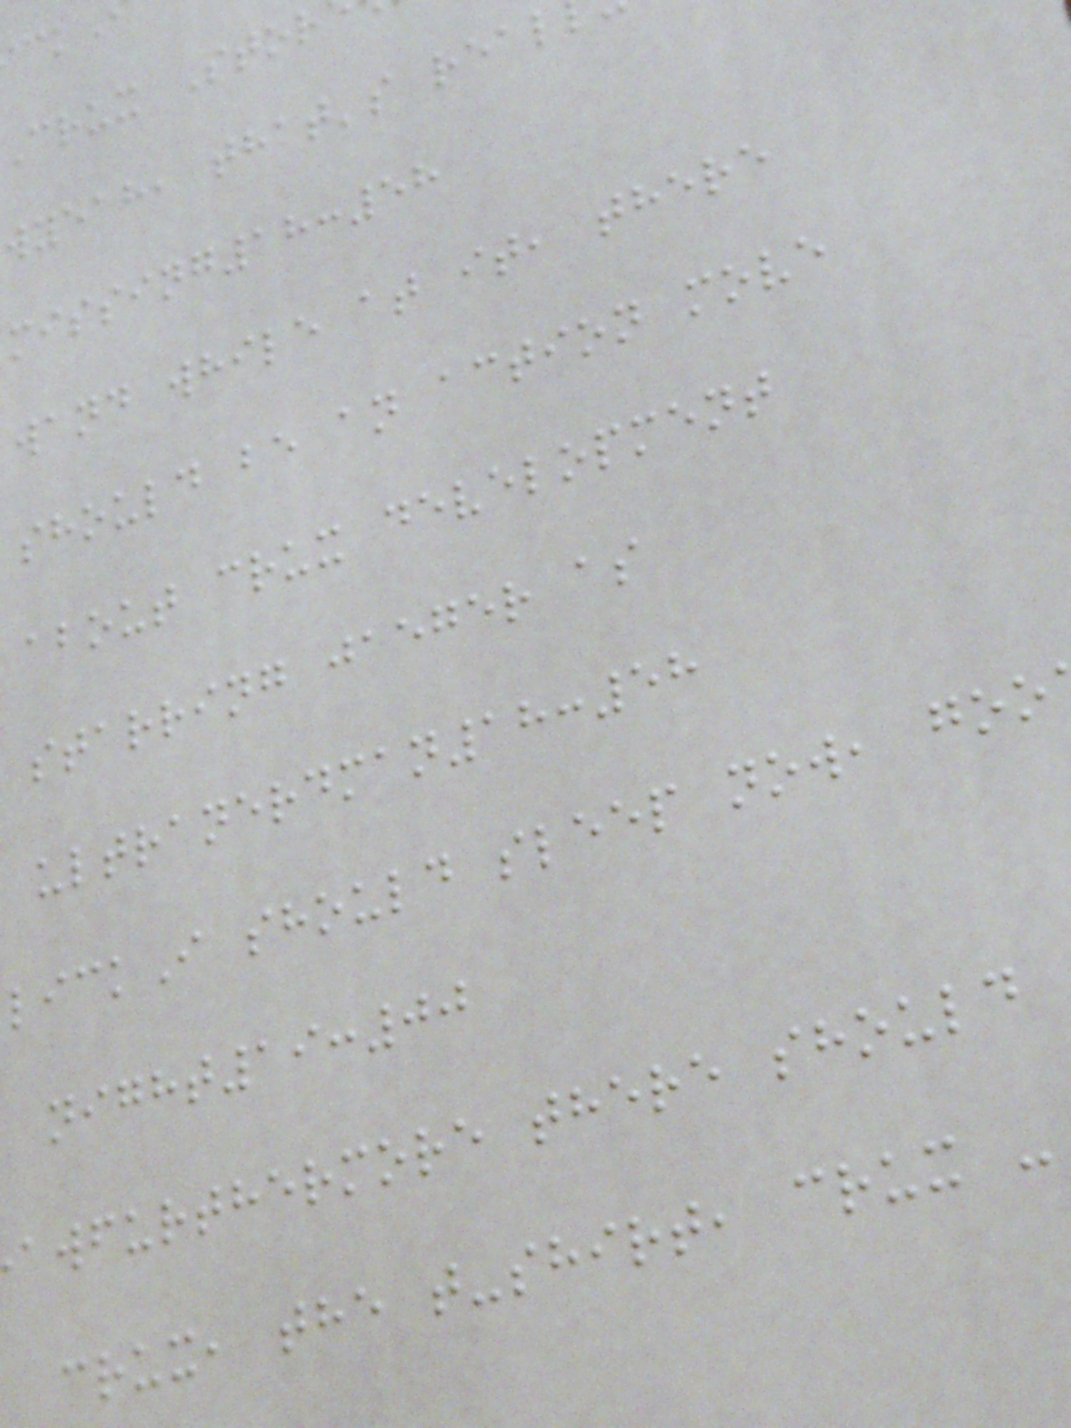crux Stor
wyeah, that's real
missing18:58
wand while at it, there
should be an action move
about crux development
starring jaeger as
ultranerdman18:58
lickI should sleep now, goo
night19:00
awfurthermore there should
crux, the t-shirt, crux -
